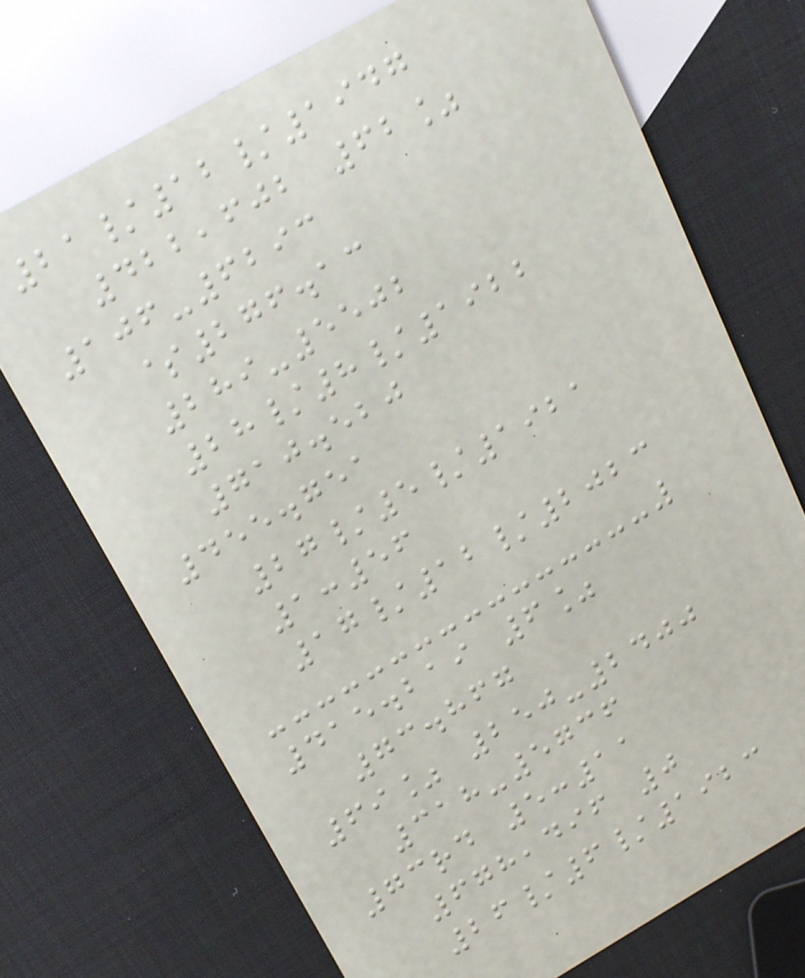21/12/1947
422,602 62%
106-6293
$276.13
289-5502
28/8/1922
710.520
455.751
27/5/1921
1:56
17/12/2023
415.219 6%
73.867
69% 250-2400
318-5736
73rd 5:11
678,496 0
26/6/1923
